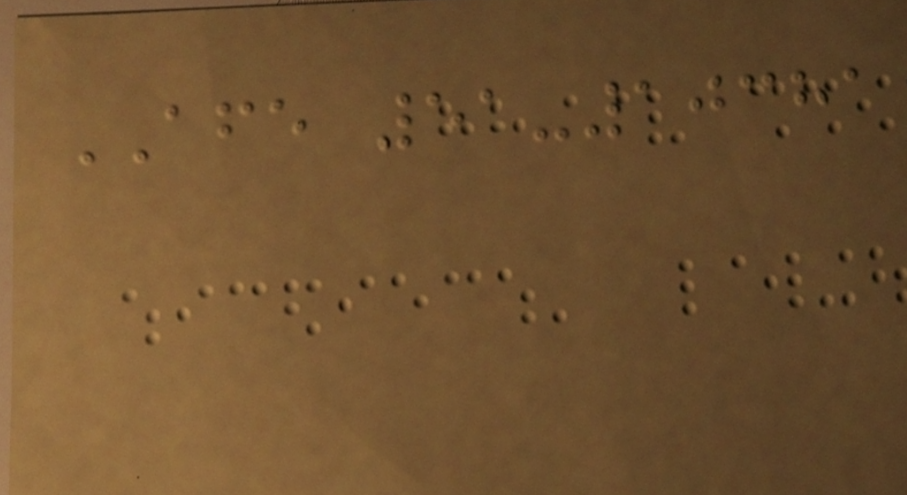AFE 51-10381
